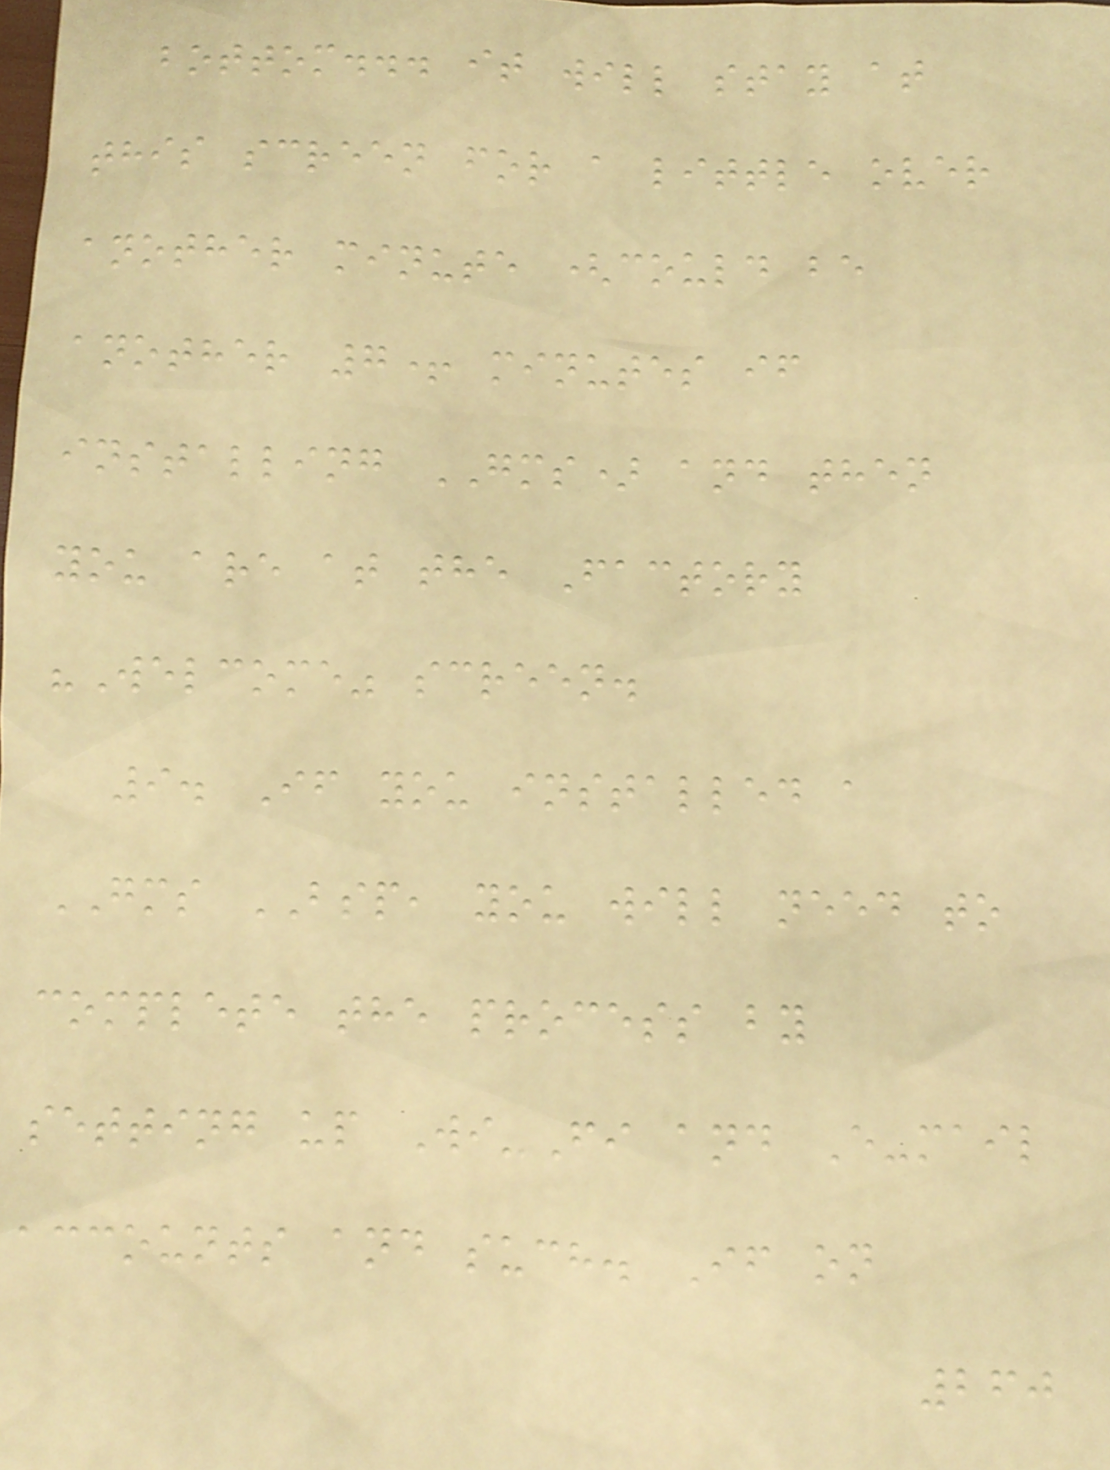bottom... it will stay at
this screen for a little over
another minute (could be
another 7+ minutes if
installing GMS) and then
you are at the Factory
"Welcome" screen.
9. If you installed a
GMS BSP, you will need to
complete the process by
setting up Wi-Fi and E-mail
accounts and such. If on
260
